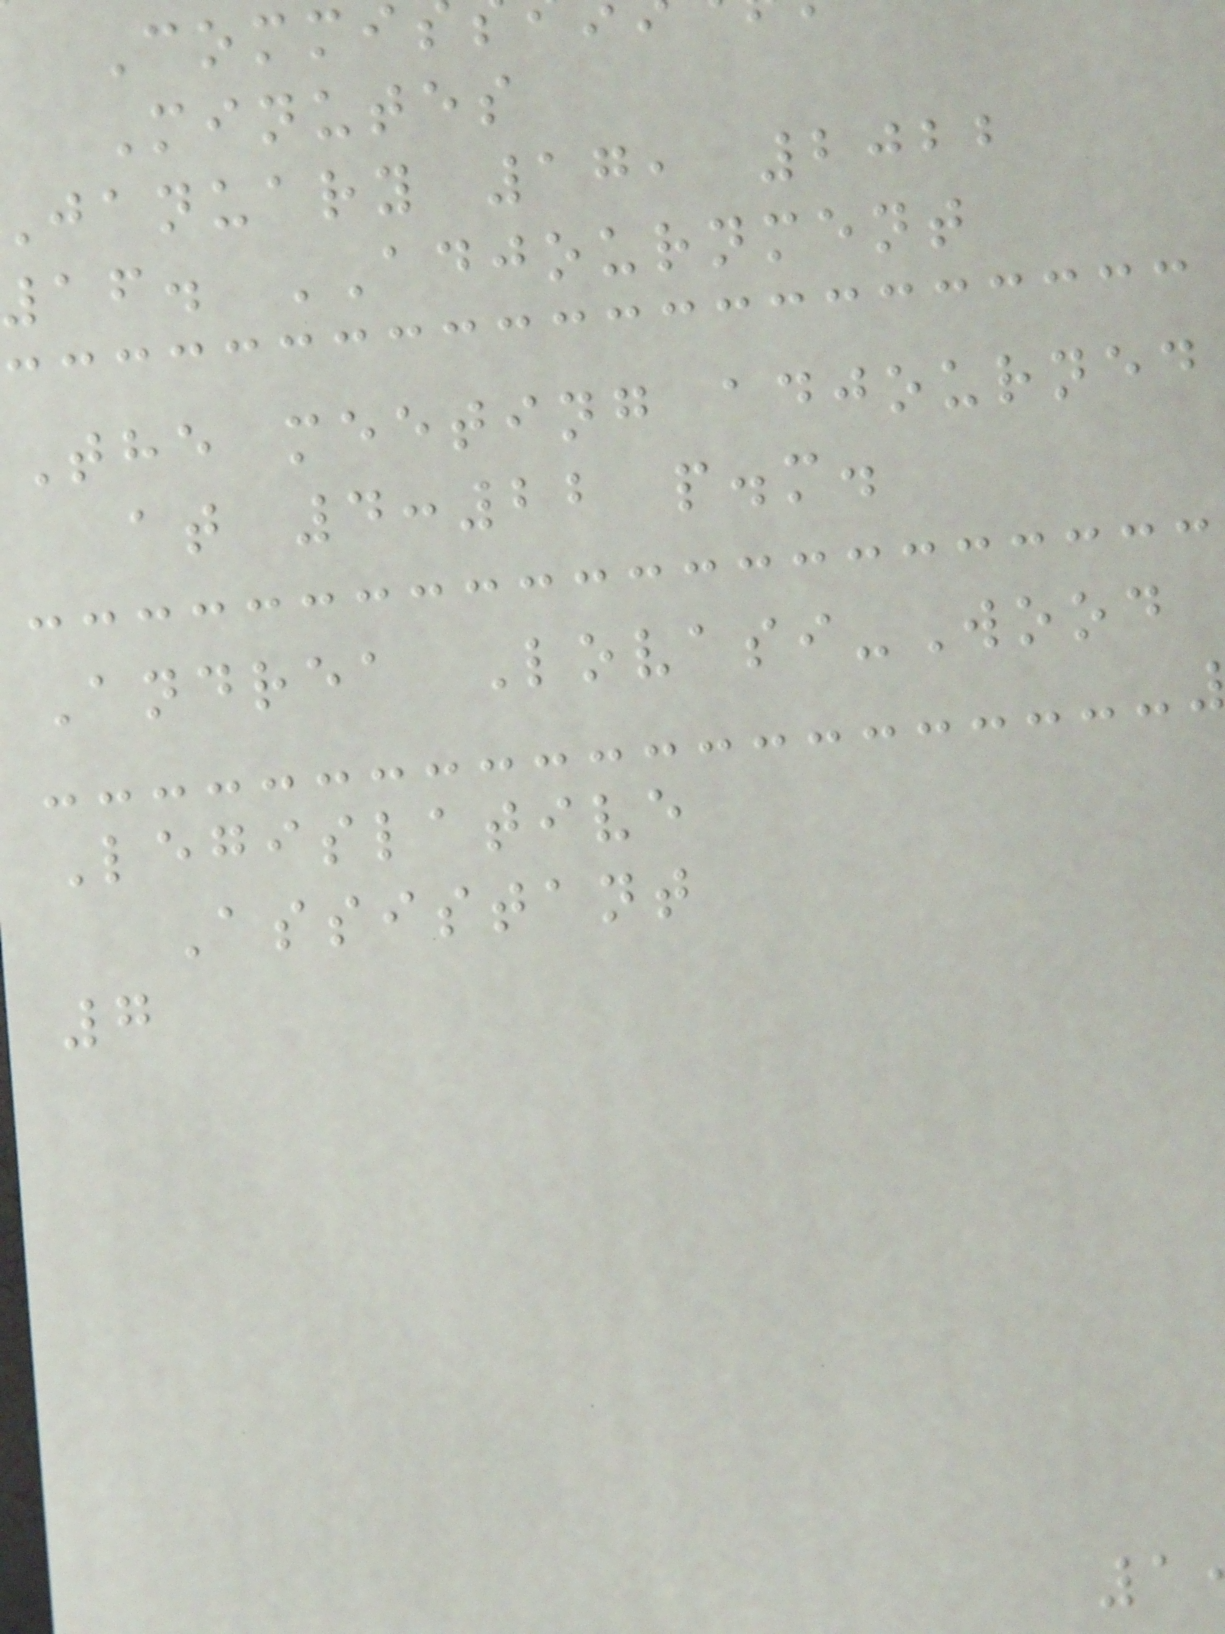Commi
Minutes
january 17, 2022
af. ADJOURNMENT
The meeting adjourned
at 4:22 p.m.
Andrea Lovasi-Wood
Legislative
Assistant
7
